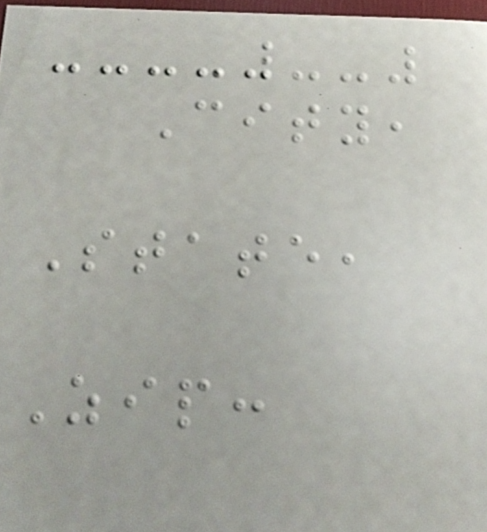City,
State,
Zip:
